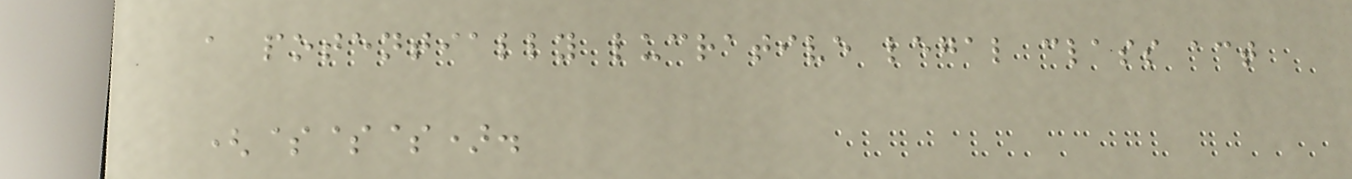a potentially lucrative legal class act
($$$).
